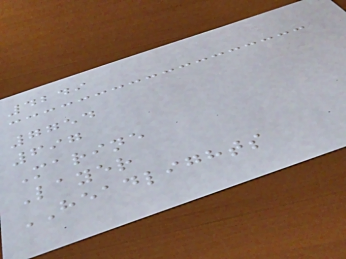4249
7754
697
Marine
Layer
HEADLIGHTS
